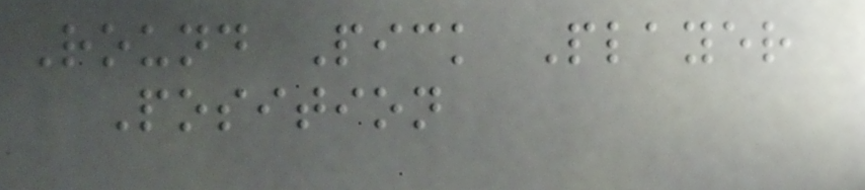Round Pick Player
Position
